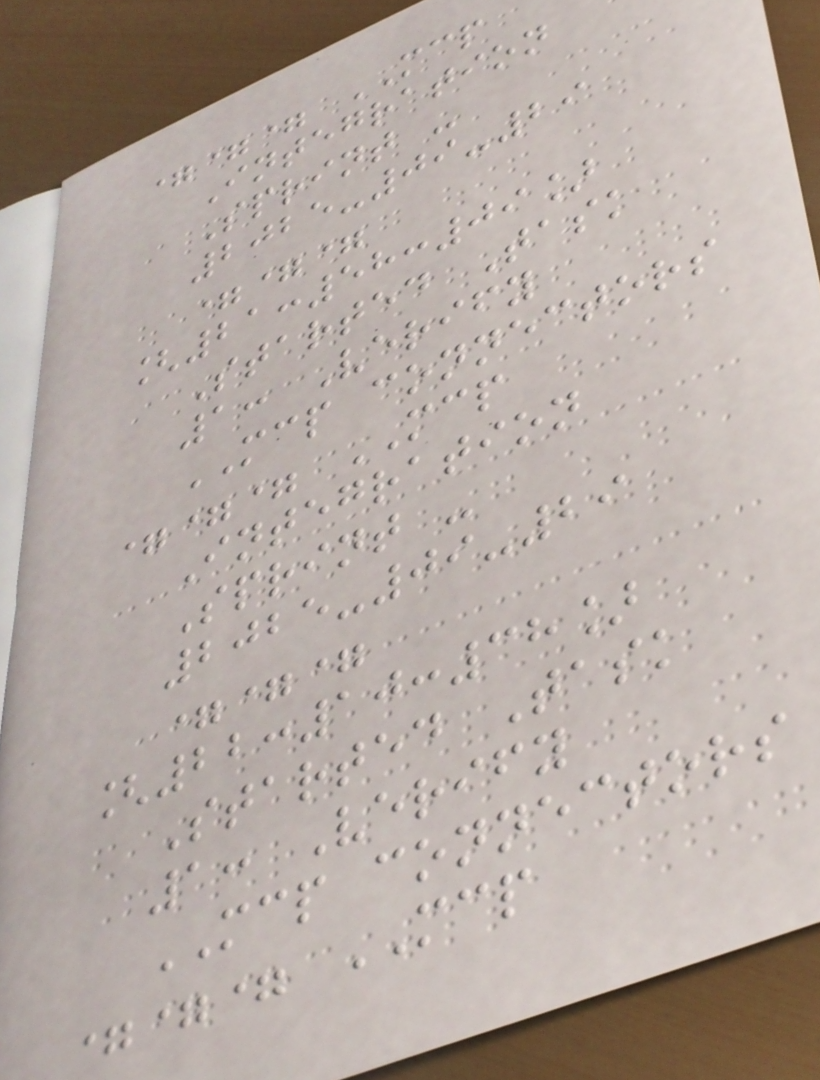=== MCP
Integration
Sprint -
2025-09-29
===
[21:58:09]
Started Task
1: Verify
MCP connectors
=== MCP
Integration
Sprint -
2025-09-29
===
[22:10:38]
Started Task
1: Verify
MCP connectors
=== MCP
